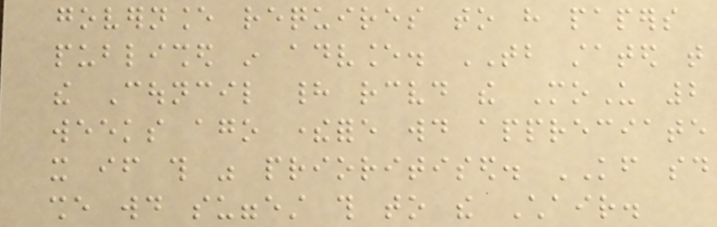governance requires to have papers
published in advance. TB stated that
the Council had received the MoU 2
weeks ago therefore would appreciate
it if this was prioritised. KF said
she would suggest this to the Chair.
